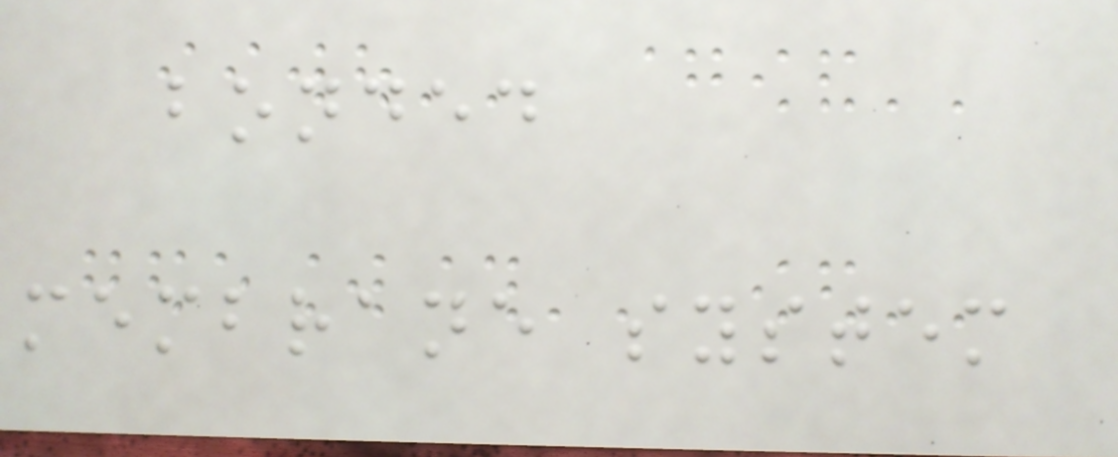bonded
membrane system
